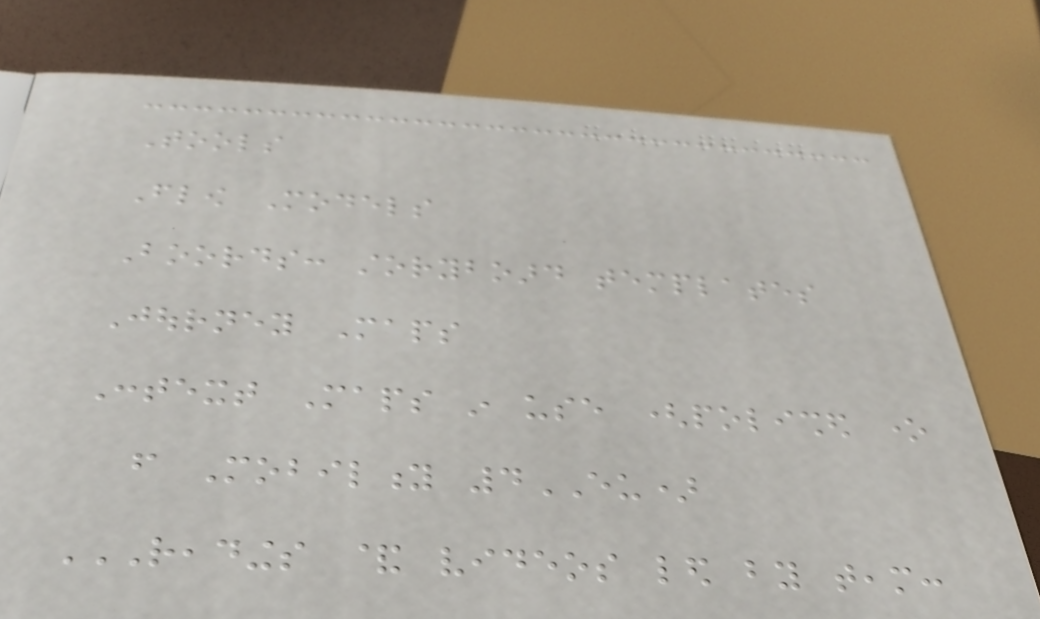Tools
Flow Models
Boords: storyboard templates
Journey Maps
Context Maps in use (polished one
from Mobility 4EU)
READINGS & VIDEOS LED BY TEAM:
